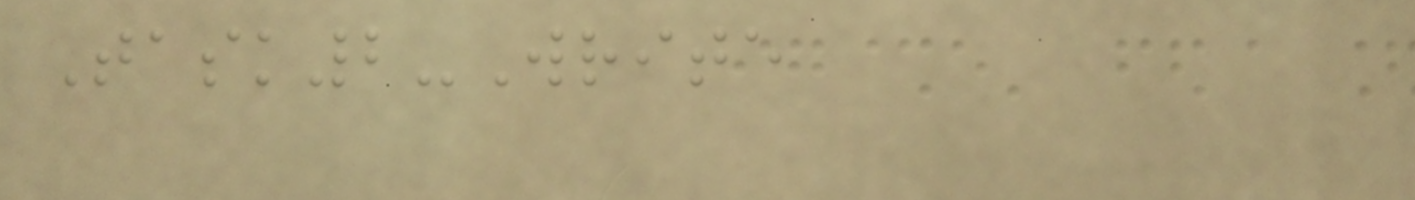Task2-Write
